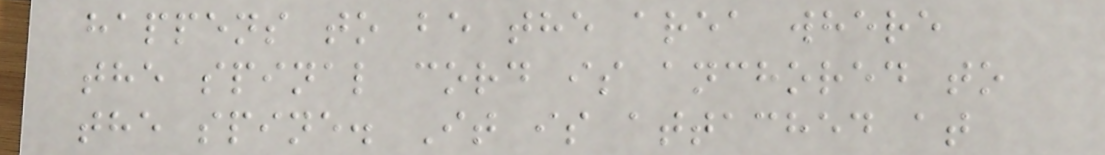happens to be the area where
the spinal cord is anchored to
the spine. It is attached at
